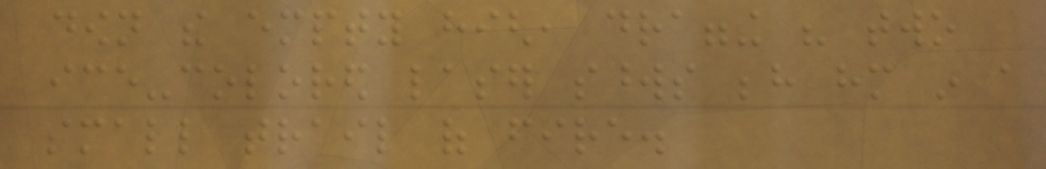down the empty high, dragging his two
ice-colored laser swords behind him in a
small trail of fire.
